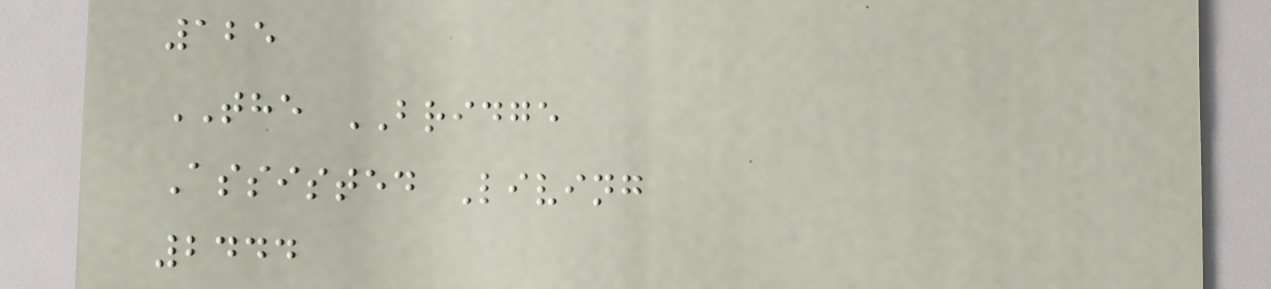125
THE BRIDGE
Assisted Living
2444
